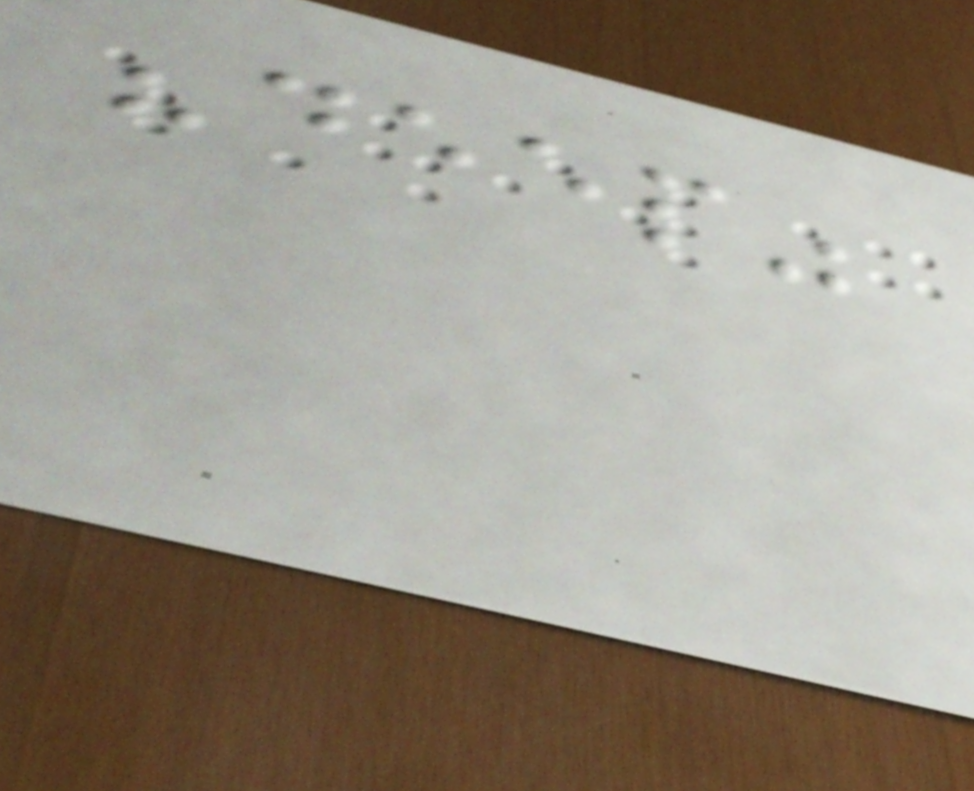"deep"
